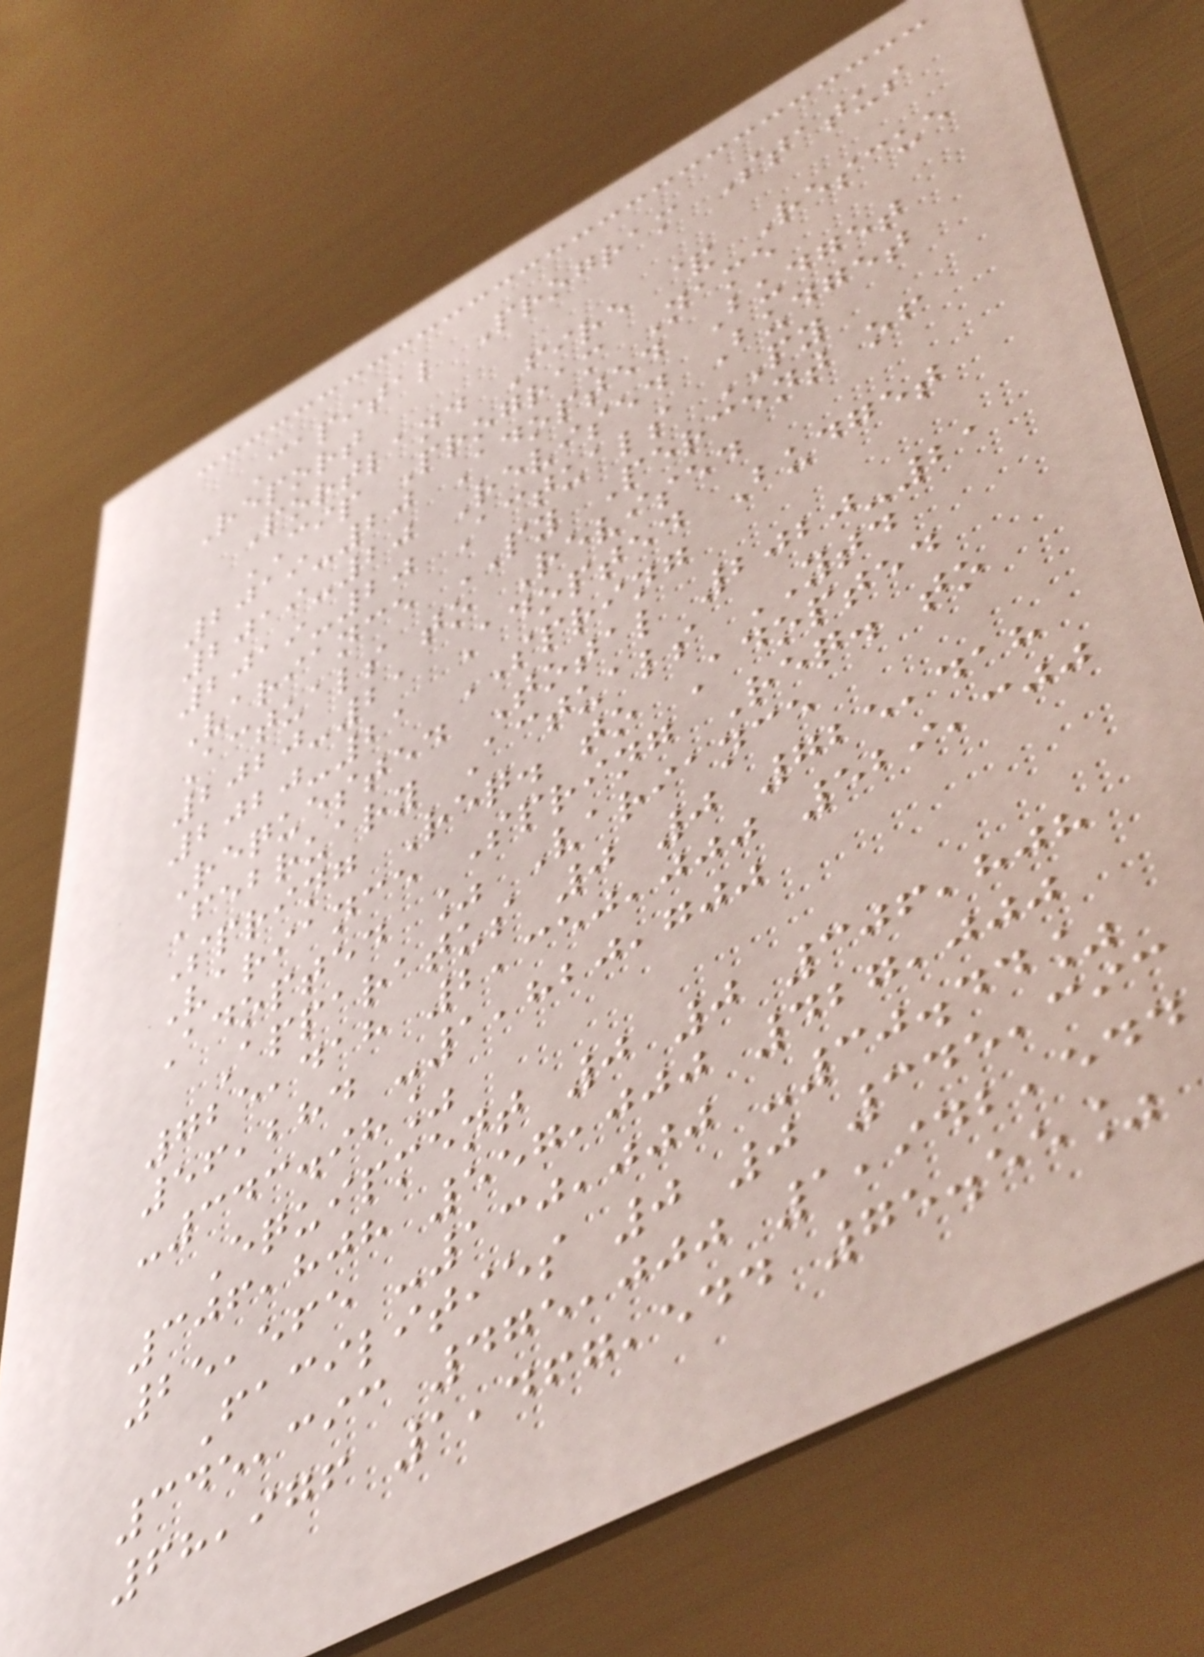Capital Program Status
Report
Portland Fire & Rescue
CIP Program Name
2019-20 Adopted Budget
2019-20 Revised Budget
2019-20 Actuals PY
Variance PY Percent of
Actuals to Revised
2020-21 Adopted Budget
2020-21 SPRING
Requested Total 2020-21
February Actuals YTD
Spring Req. to Adopted
Variance Spring Req. to
Adopted % Variance
Apparatus 0 0 725,418
725,418 2,350,000 529,300
56,284 -1,820,700
-343.98%
Equipment 0 0 306,808
306,808 557,000 427,000
25,565 -130,000 -30.44%
Facilities 0 0 345,393
345,393 475,000 1,942,544
68,976 1,467,544 75.55%
